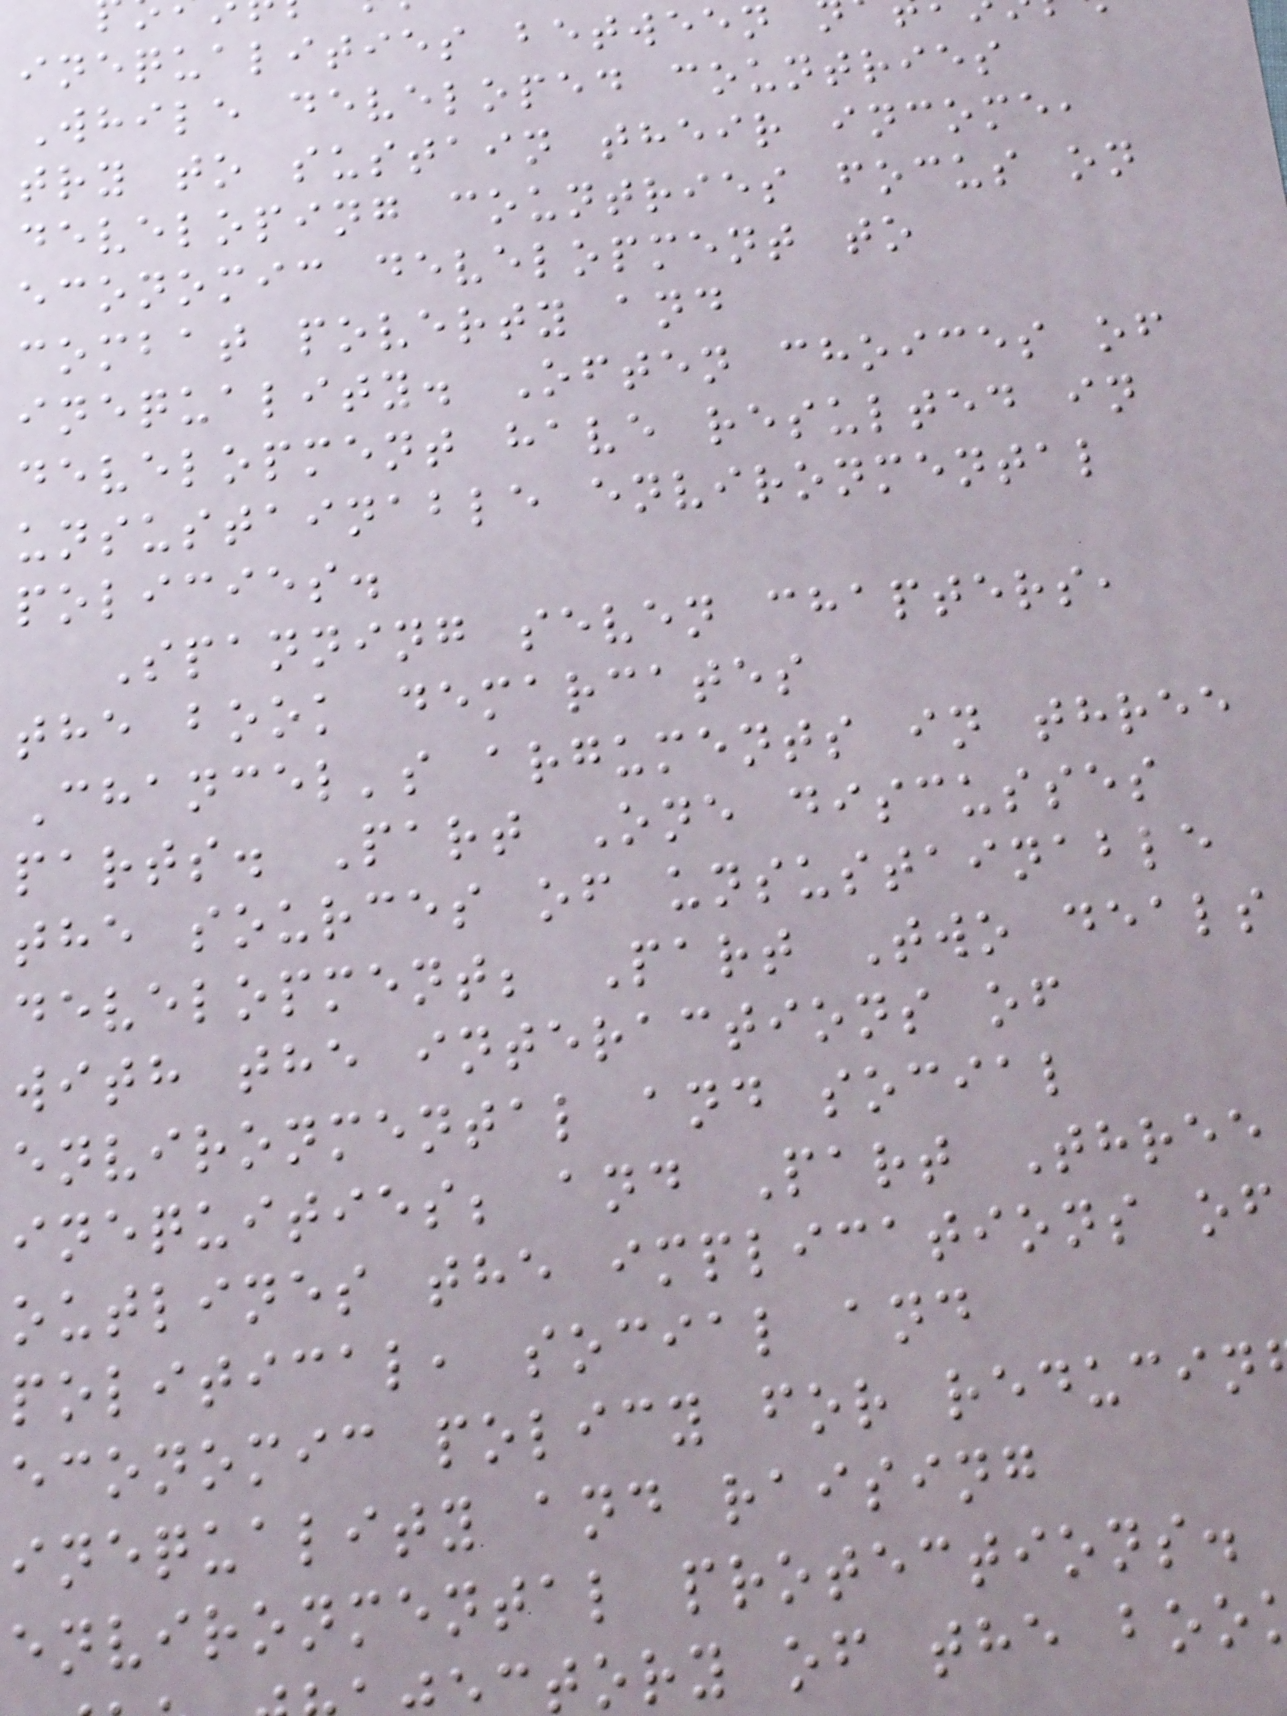inequalities between
While developed countries
try to sustain their income,
developing countries focus on
economic development to
combat poverty and
inequality. Often choices of
development have resulted in
unsustainable environmental
policies.
Spanning seven chapters,
the book demarcates
Chancel's arguments in three
parts. Part One discusses
the sources of unsustainable
development; Part Two deals
with the interactions of
environmental and social
inequities; and Part Three
outlines the implications of
political, social and
economic policy for reducin
inequality and raising
environmental protections.
tory of the boo
